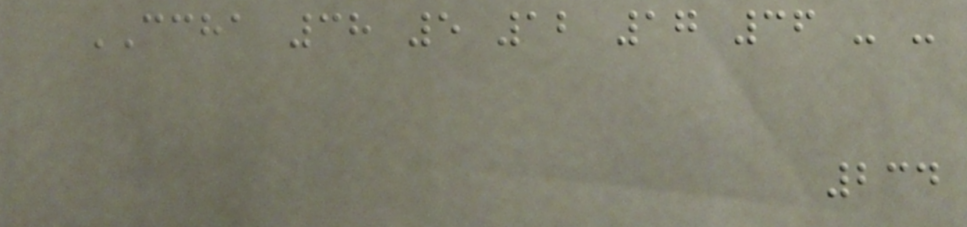CCHA 38 5 12 17 36 - -
234
